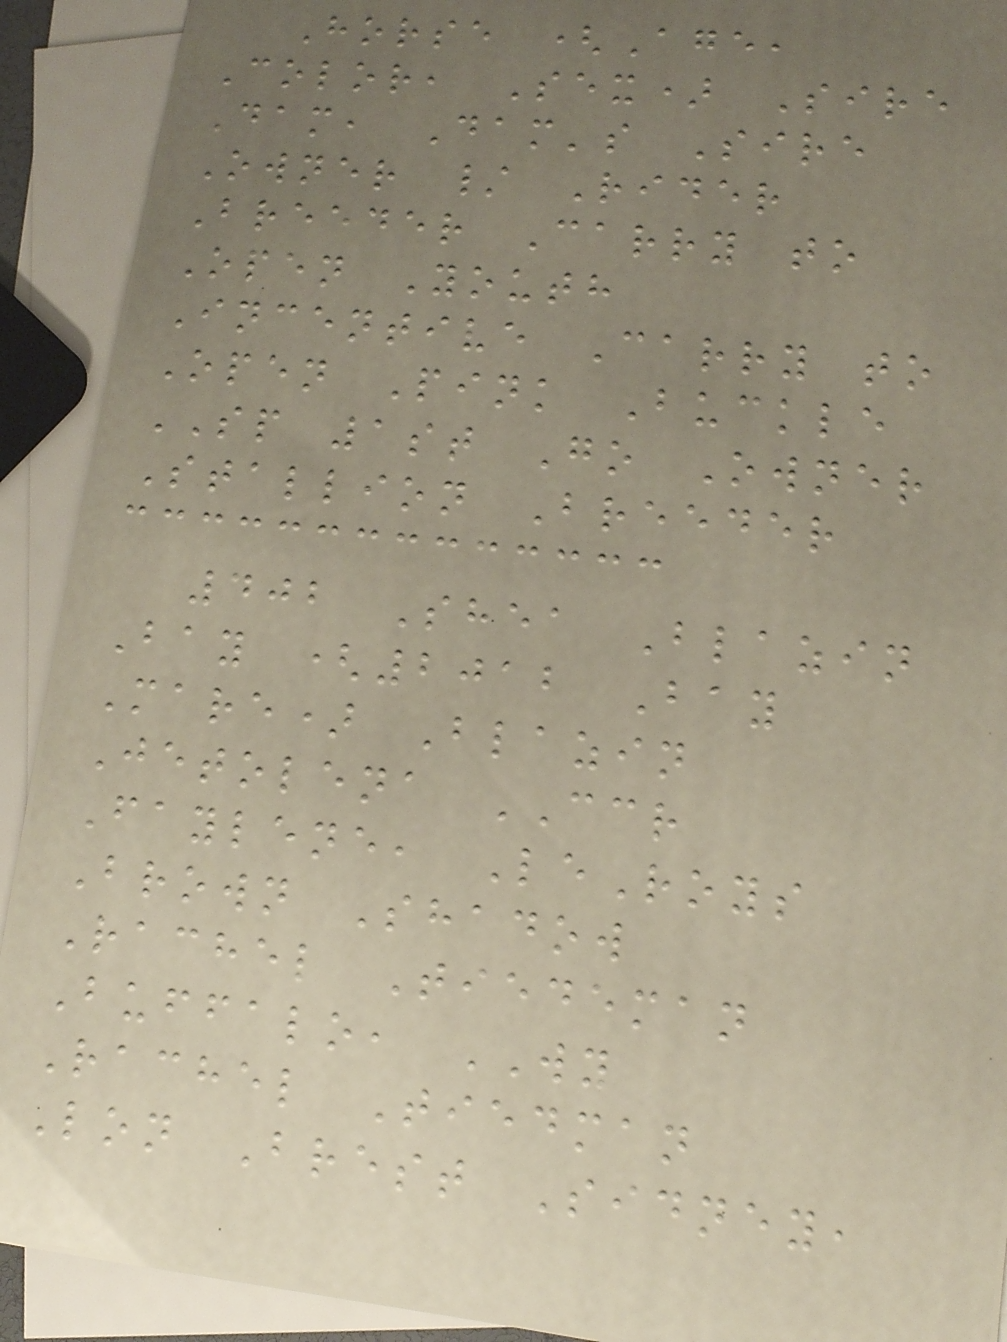Horse (Age,
Color, Sex) Sire
Dam, Dam's Sire
Owner / Rider
Breeder Carry to
Open Youth
Incentive Carry to
Open Pink Buckle
SP 1st Go Owner
Stallion Breeder
402 Shea Blazin
Bay (2012 Bay
Mare) Blazin
Jetolena CCR
Faylene, LeRoys
Brown Shadow
Rachel Tiedeman
Buffalo, WY
Rachel Tiedman
Lon Brest Sidney,
